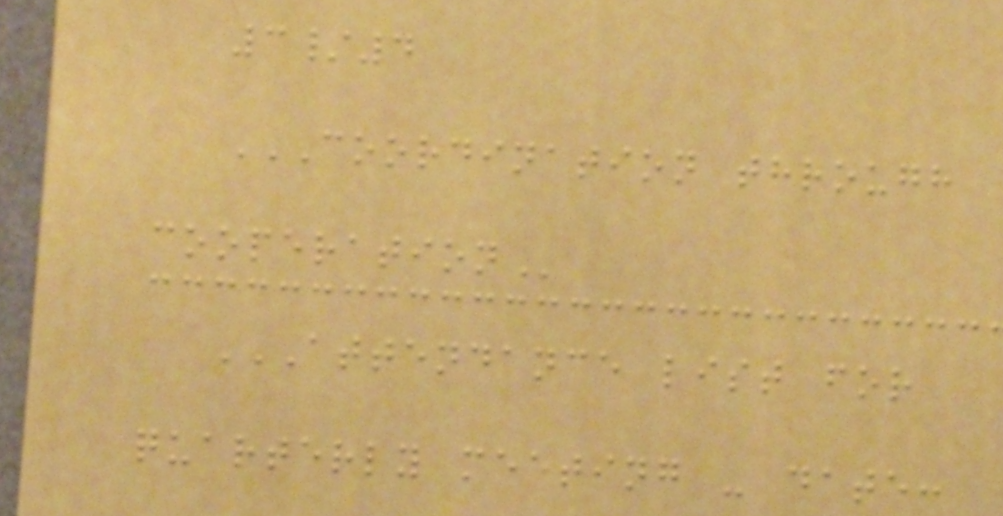3/4
COORDINATION THROUGH
COOPERATION
ATTENDANCE LIST FOR
QUARTERLY MEETING - DATE:
